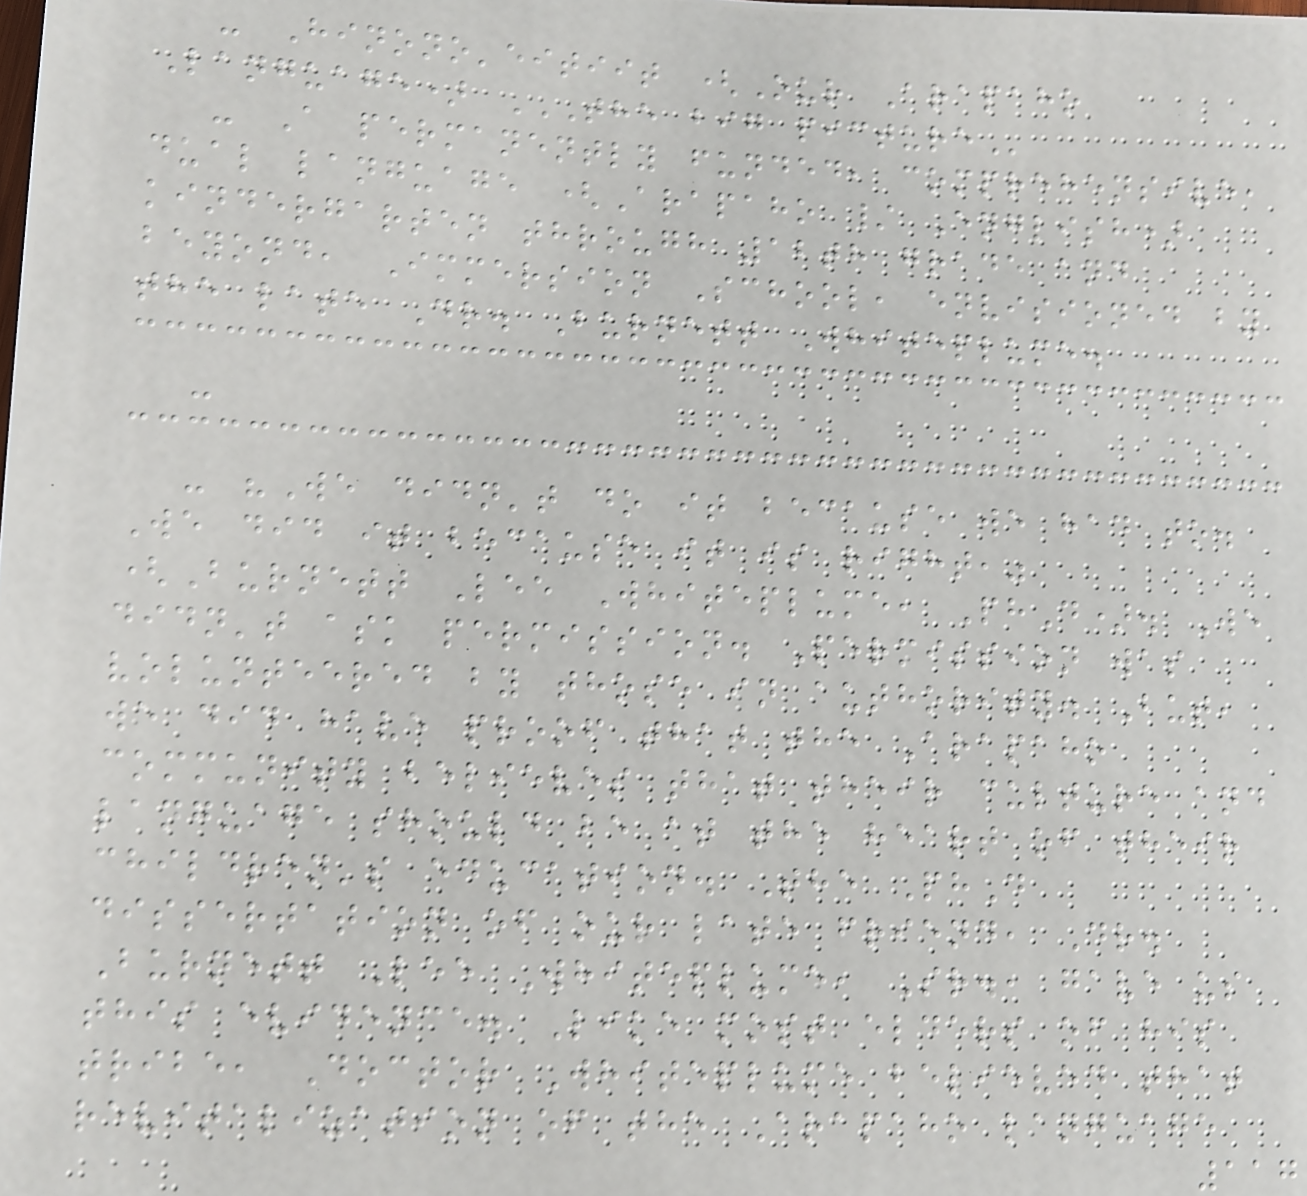- Hinono'eitiit (Our Arapaho
Language) THE BIG PICTURE
- A permanently funded, comprehensive,
dual language (Arapaho / English)
kindergarten through 12th grade and
beyond, Immersion School, envisioned by
the late Dr. Burnett Whiteplume.
-
- "We didn't do it because we had to.
We did it because it is right,"
(Burnett Lee Whiteplume, PhD). We
didn't ask permission. Permission was
volunteered by those in authority. But,
we did have proof that the Arapaho
community believes that their culture and
language should be at the heart of their
children's education. The PhD
dissertation of our late friend, Dr.
Burnett Lee Whiteplume, Sr., gave us
this evidence. Like most elders of his
tribe, Doctor Whiteplume believed that
revitalization of the Arapaho language
117
